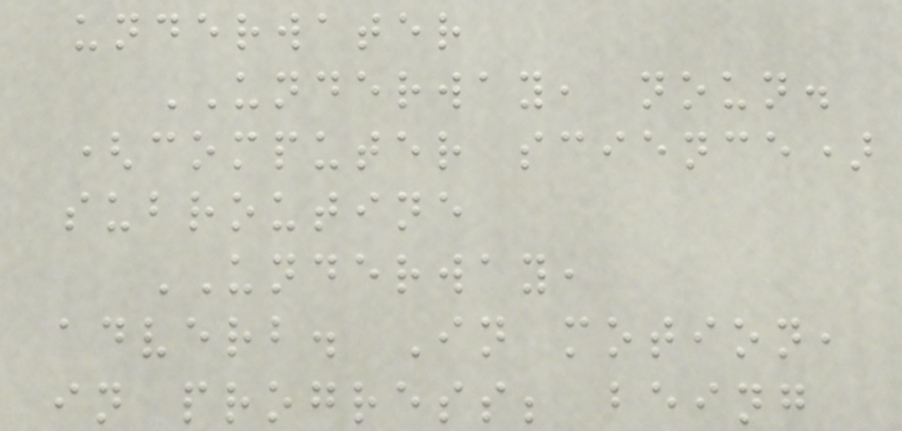underwater
UNDERWAY, noun.
(computer science)
subroutine
UNDERWAY,
adverb. In motion,
in progress; being
